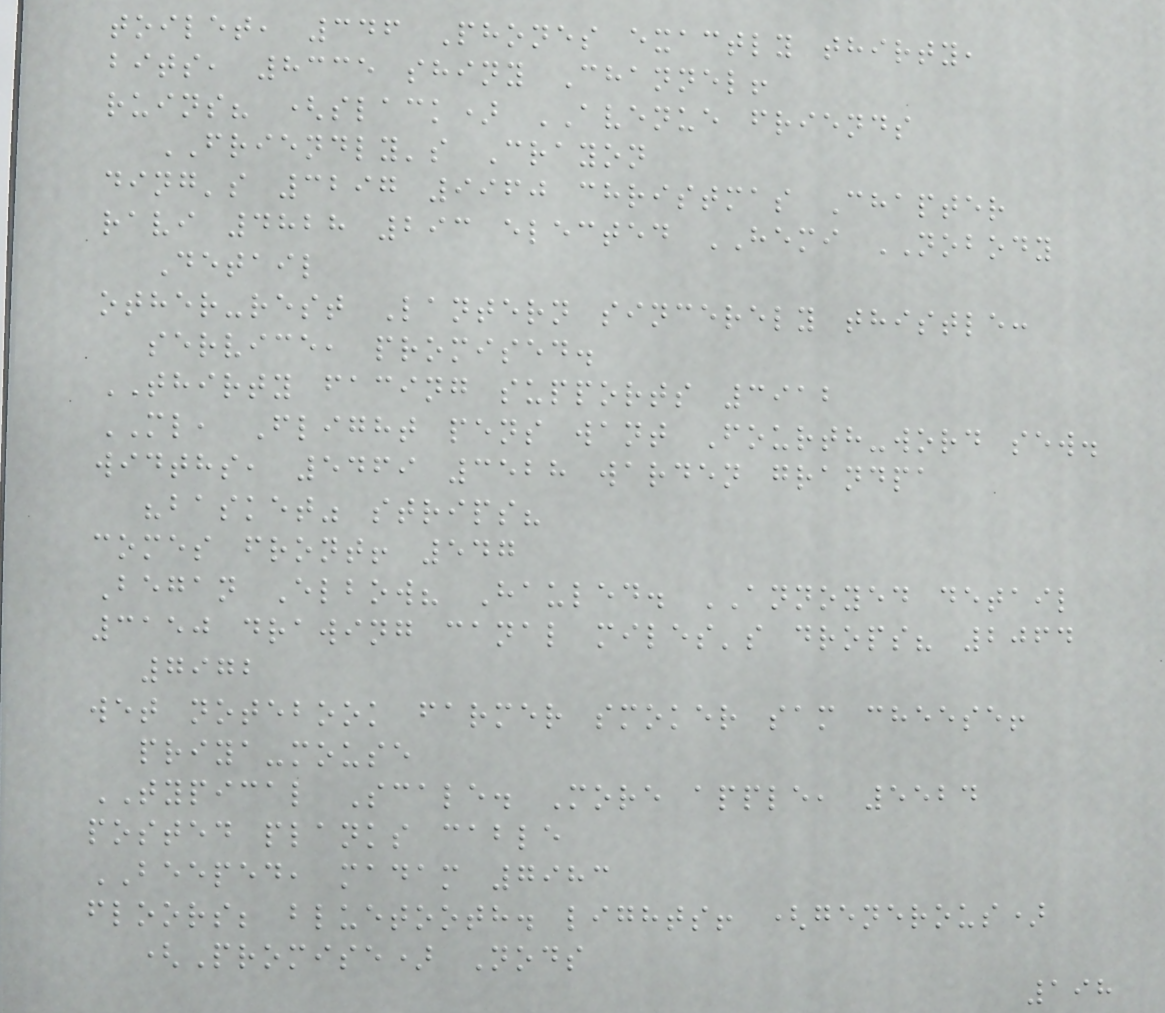toilet, 346 Phones exactly thirty,
bits, 8335 shiny Channel!
ruins? (slack) AVENUE friends
FRIENDLY's Crayon
ding's 3297 9960 christmas Chapter
ravi 4828 293 elected HEMI NOBODY
Detail
other-rest Lantern sincerely thistle:
service, promised.
THIRTY facing supports 3912
ML, Flight pens want Fourth-word sew.
widths, 5469 3528 warden grandpa
"basket" strips?
comes front! 547
Began Elbow? Hauled. ANNOYED detail
3150 drawing canal miles's drops? 2064
7972
wet notebook farmer smoker sam cheese!
priya-mouse
TYPICAL Scale. More apple, 5524
posted planks cable
BEEPED, madam 7983
floors; bluetooth. lights! (generous)
(Promise) Nods
198
